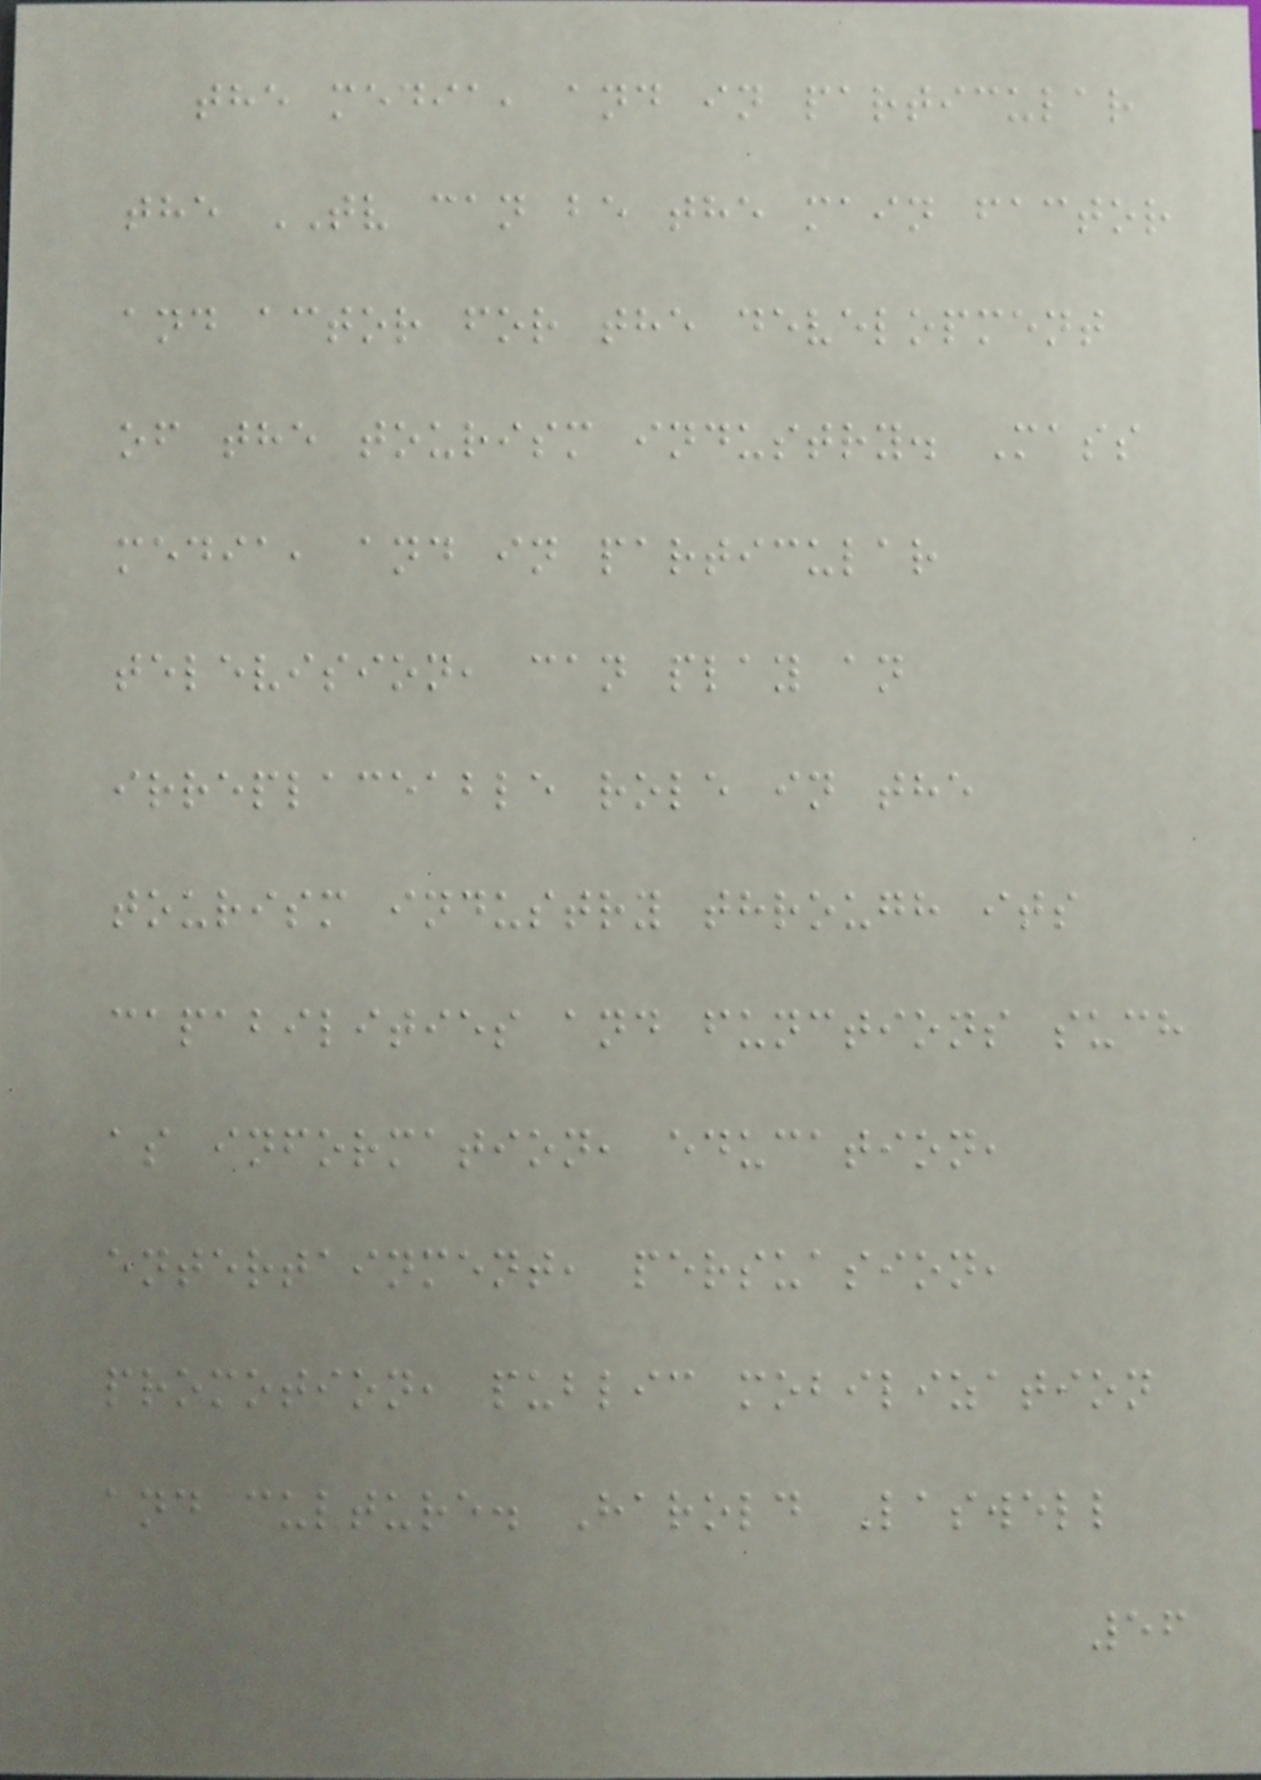the media, and in particular
the TV can be the main factor
and actor for the development
of the tourism industry. Mass
media, and in particular
television, can play an
irreplaceable role in the
tourism industry through its
capabilities and functions such
as information, education,
entertainment, persuasion,
promotion, public mobilization
and culture. Harold Laswell
56
